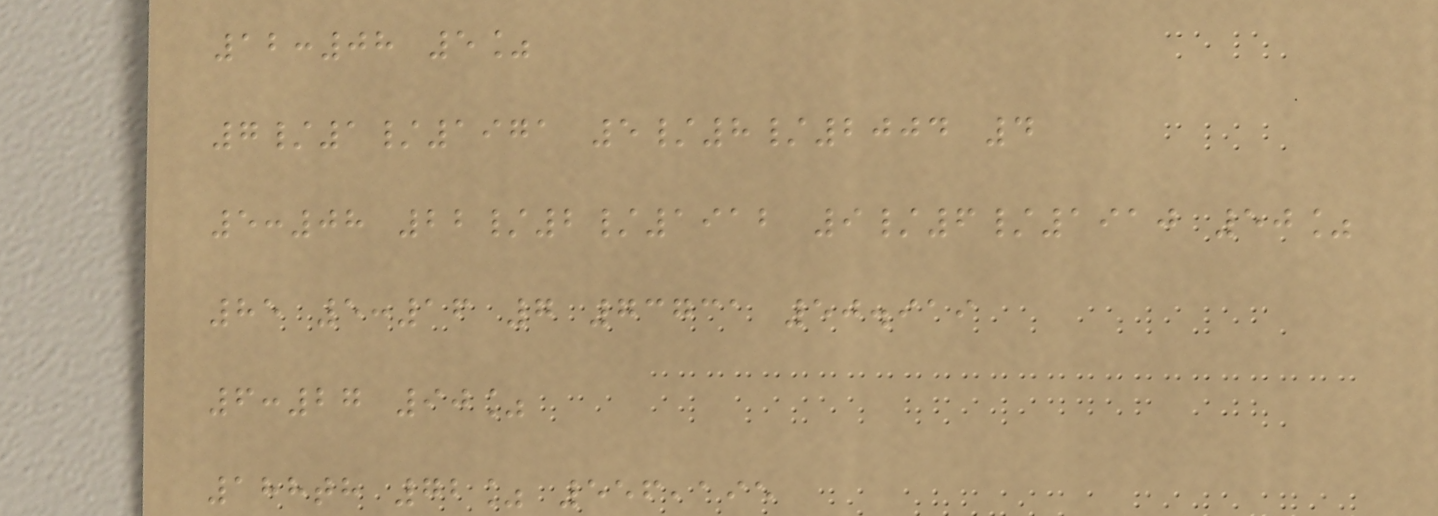12:08 5%
7/1/1971 5/8/2004 4
5:08 22/2/1912 9/6/1910 50%
85 5:16 7 73731 50.919
6:27 90%
188th 72% 556,195
